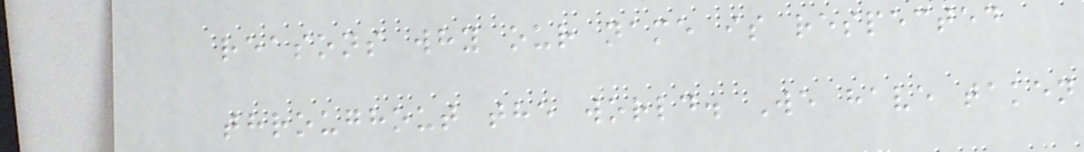reasons why our name is respected
throughout the world. We have taken
